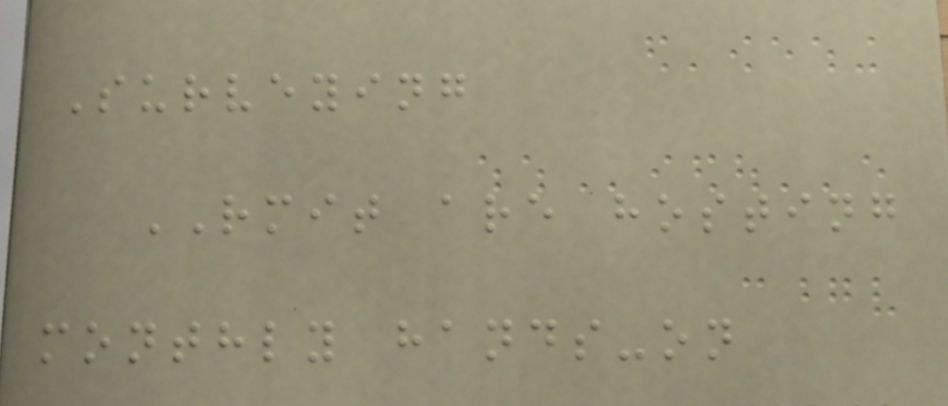Surveying
RMIT are hosting
monthly hands-on
